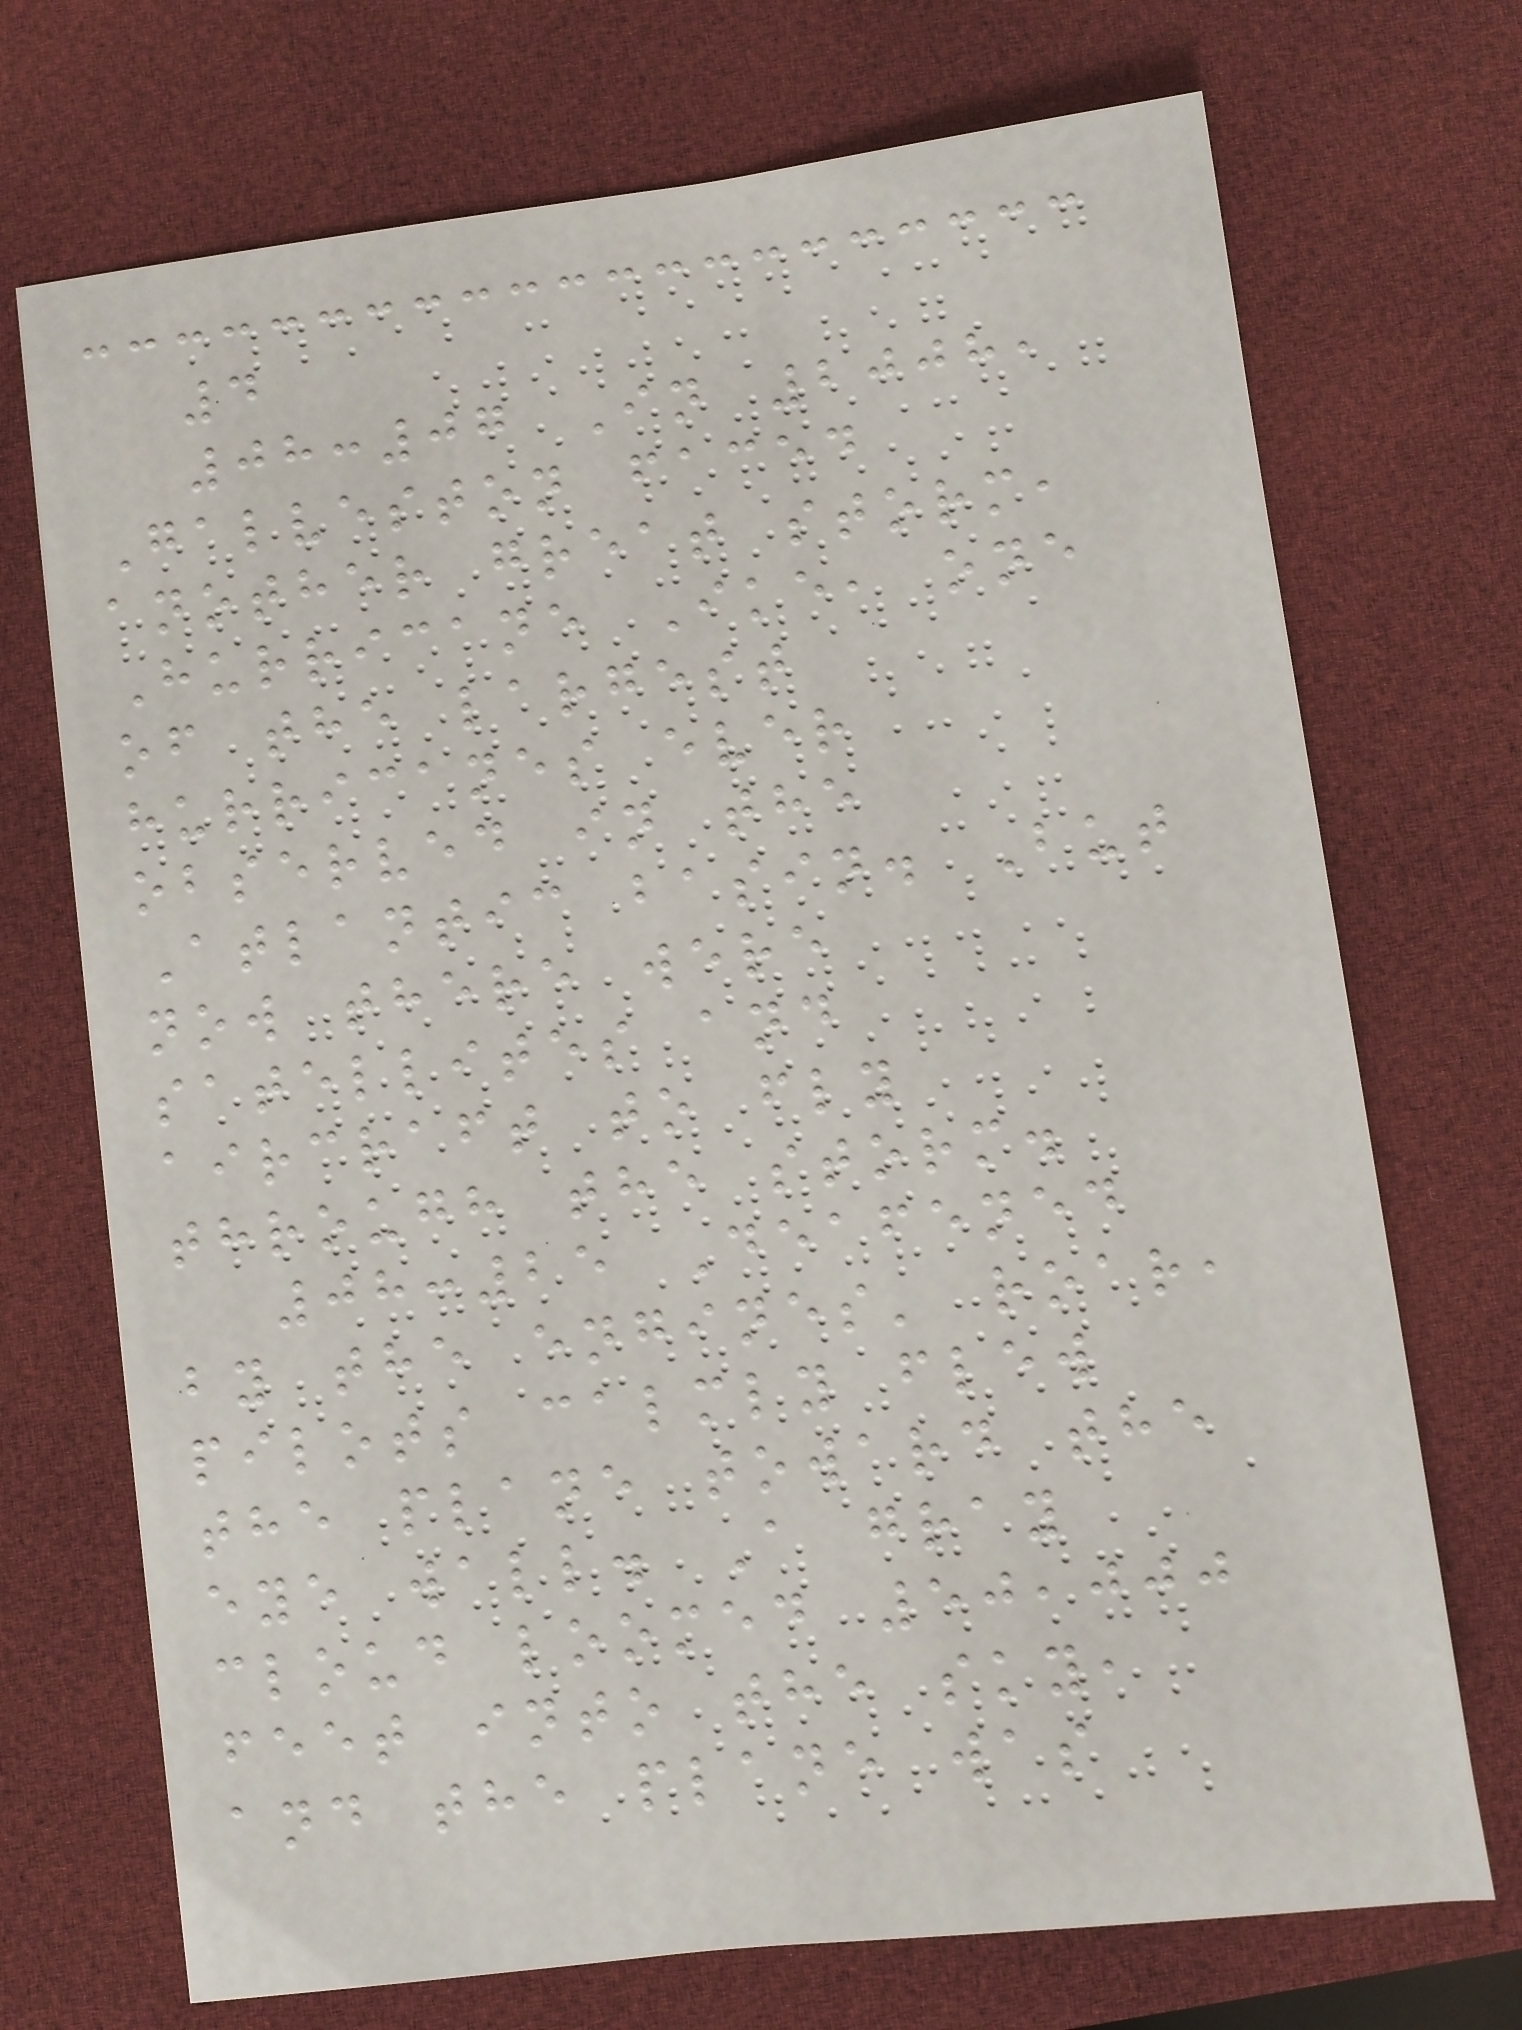4
08:07 In 2008,
Galveston faced
another great storm,
Hurricane Ike, one
of the largest
hurricanes ever
observed in the
Atlantic basin. But
now there were
satellites and
aircraft to fly
through the storm.
08:25 Deafened
by the engines' roar,
pilots calmly flew
the plane toward the
eye wall. A gray
cloud loomed 50,000
feet into the sky,
and the plane was
